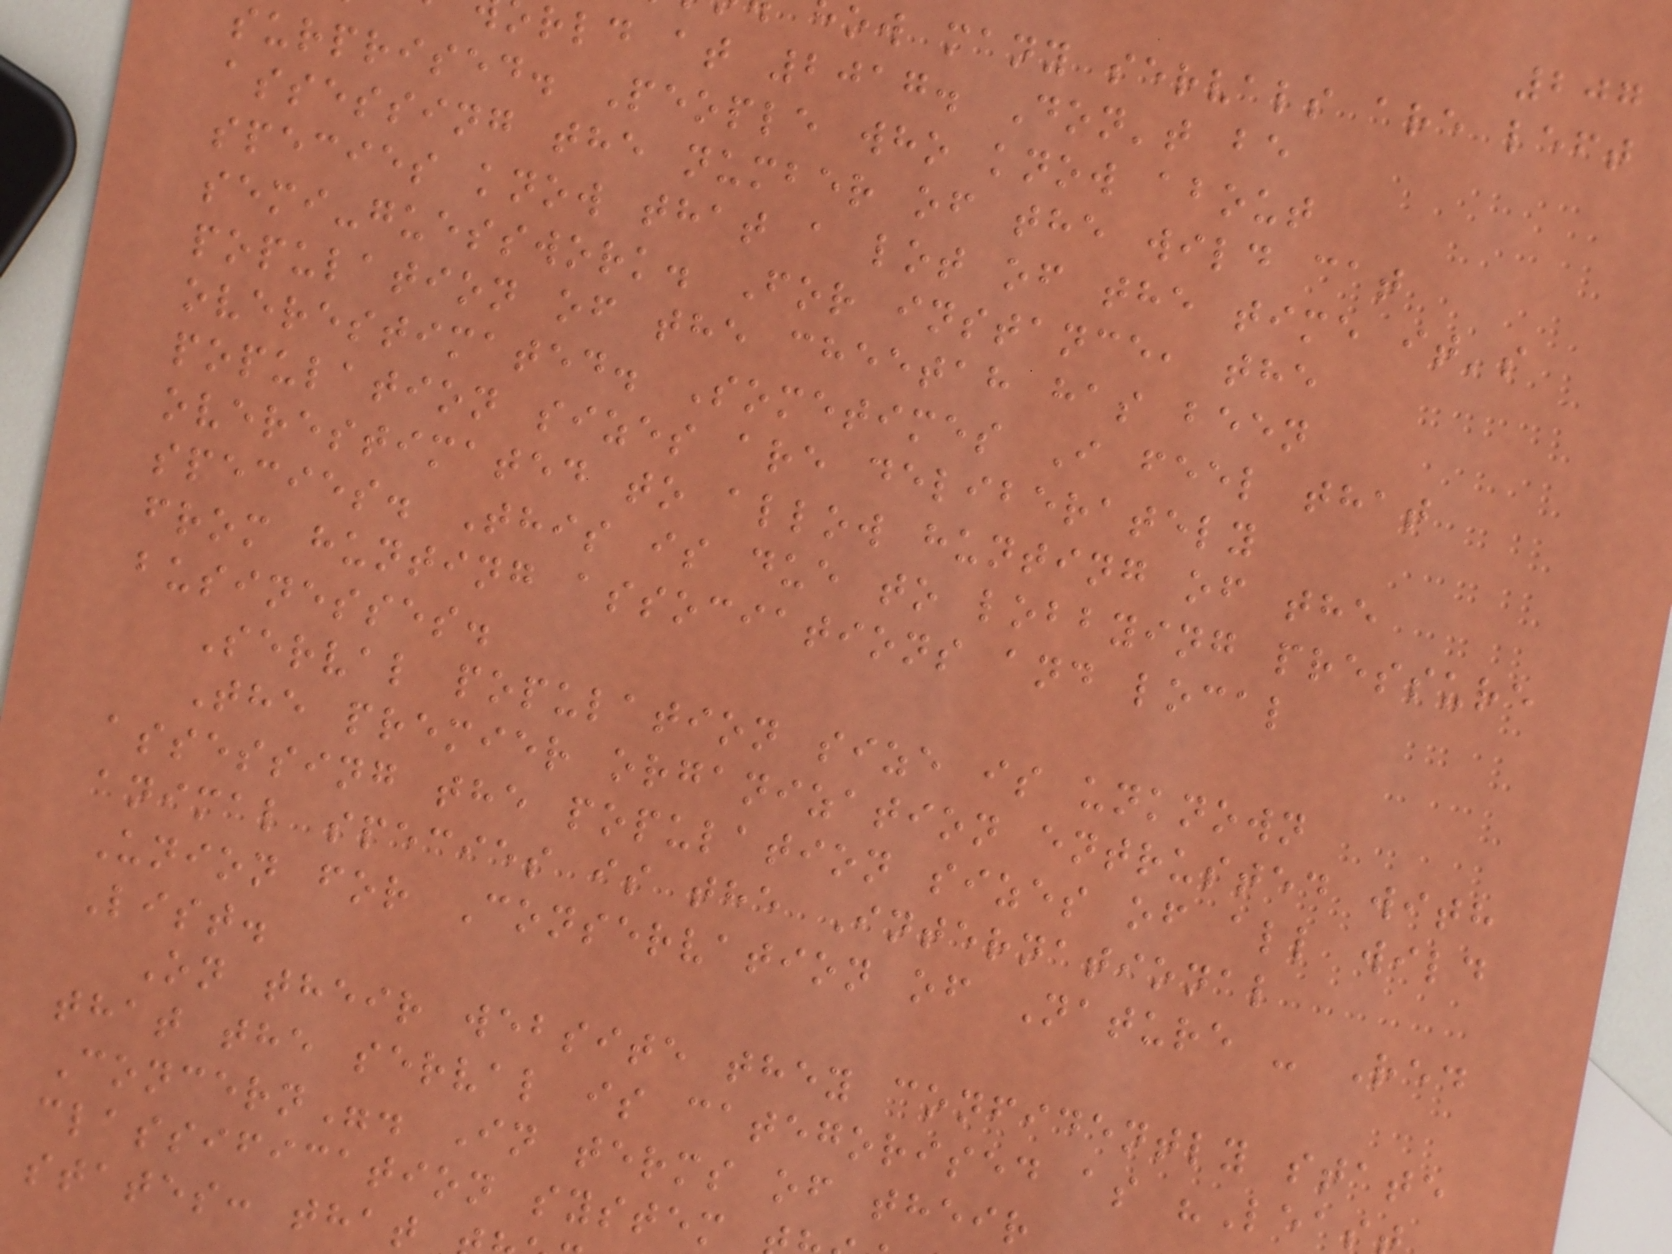207
ow many servals are left
rld at 2017. Don't be
surprised. People who know about
assessing the number of the wild cat
species know that a lot of the time it's
semi-guesswork. For instance, the
population of the cheetah has been
overestimated. Sometimes I feel that
population sizes are deliberately
overestimated to allow hunting of the
species. This is due to lobbying pressure
from hunting associations and local
businesses.
Serval population size is unknown
The premier organization entrusted with
assessing the population sizes of all wild
animal species is the International
Union for Conservation of Nature - Red
List.
On their website they confidently state
that the serval is categorised as "Leas
Concern". In terms of their
classification system
states: that
